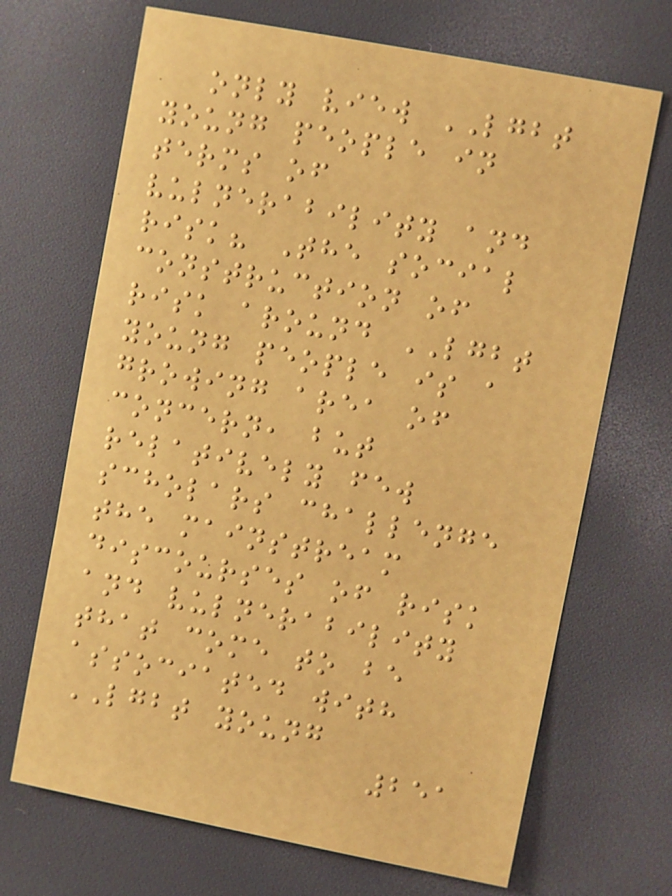only view LGBT
young people in
terms of
vulnerability and
risk? The social
construction of
risk around LGBT
young people is a
growing area of
concern, but
relatively few
scholars challenge
the mainstream
discourses of risk
and vulnerability
that come to be
associated with
LGBT young
251
